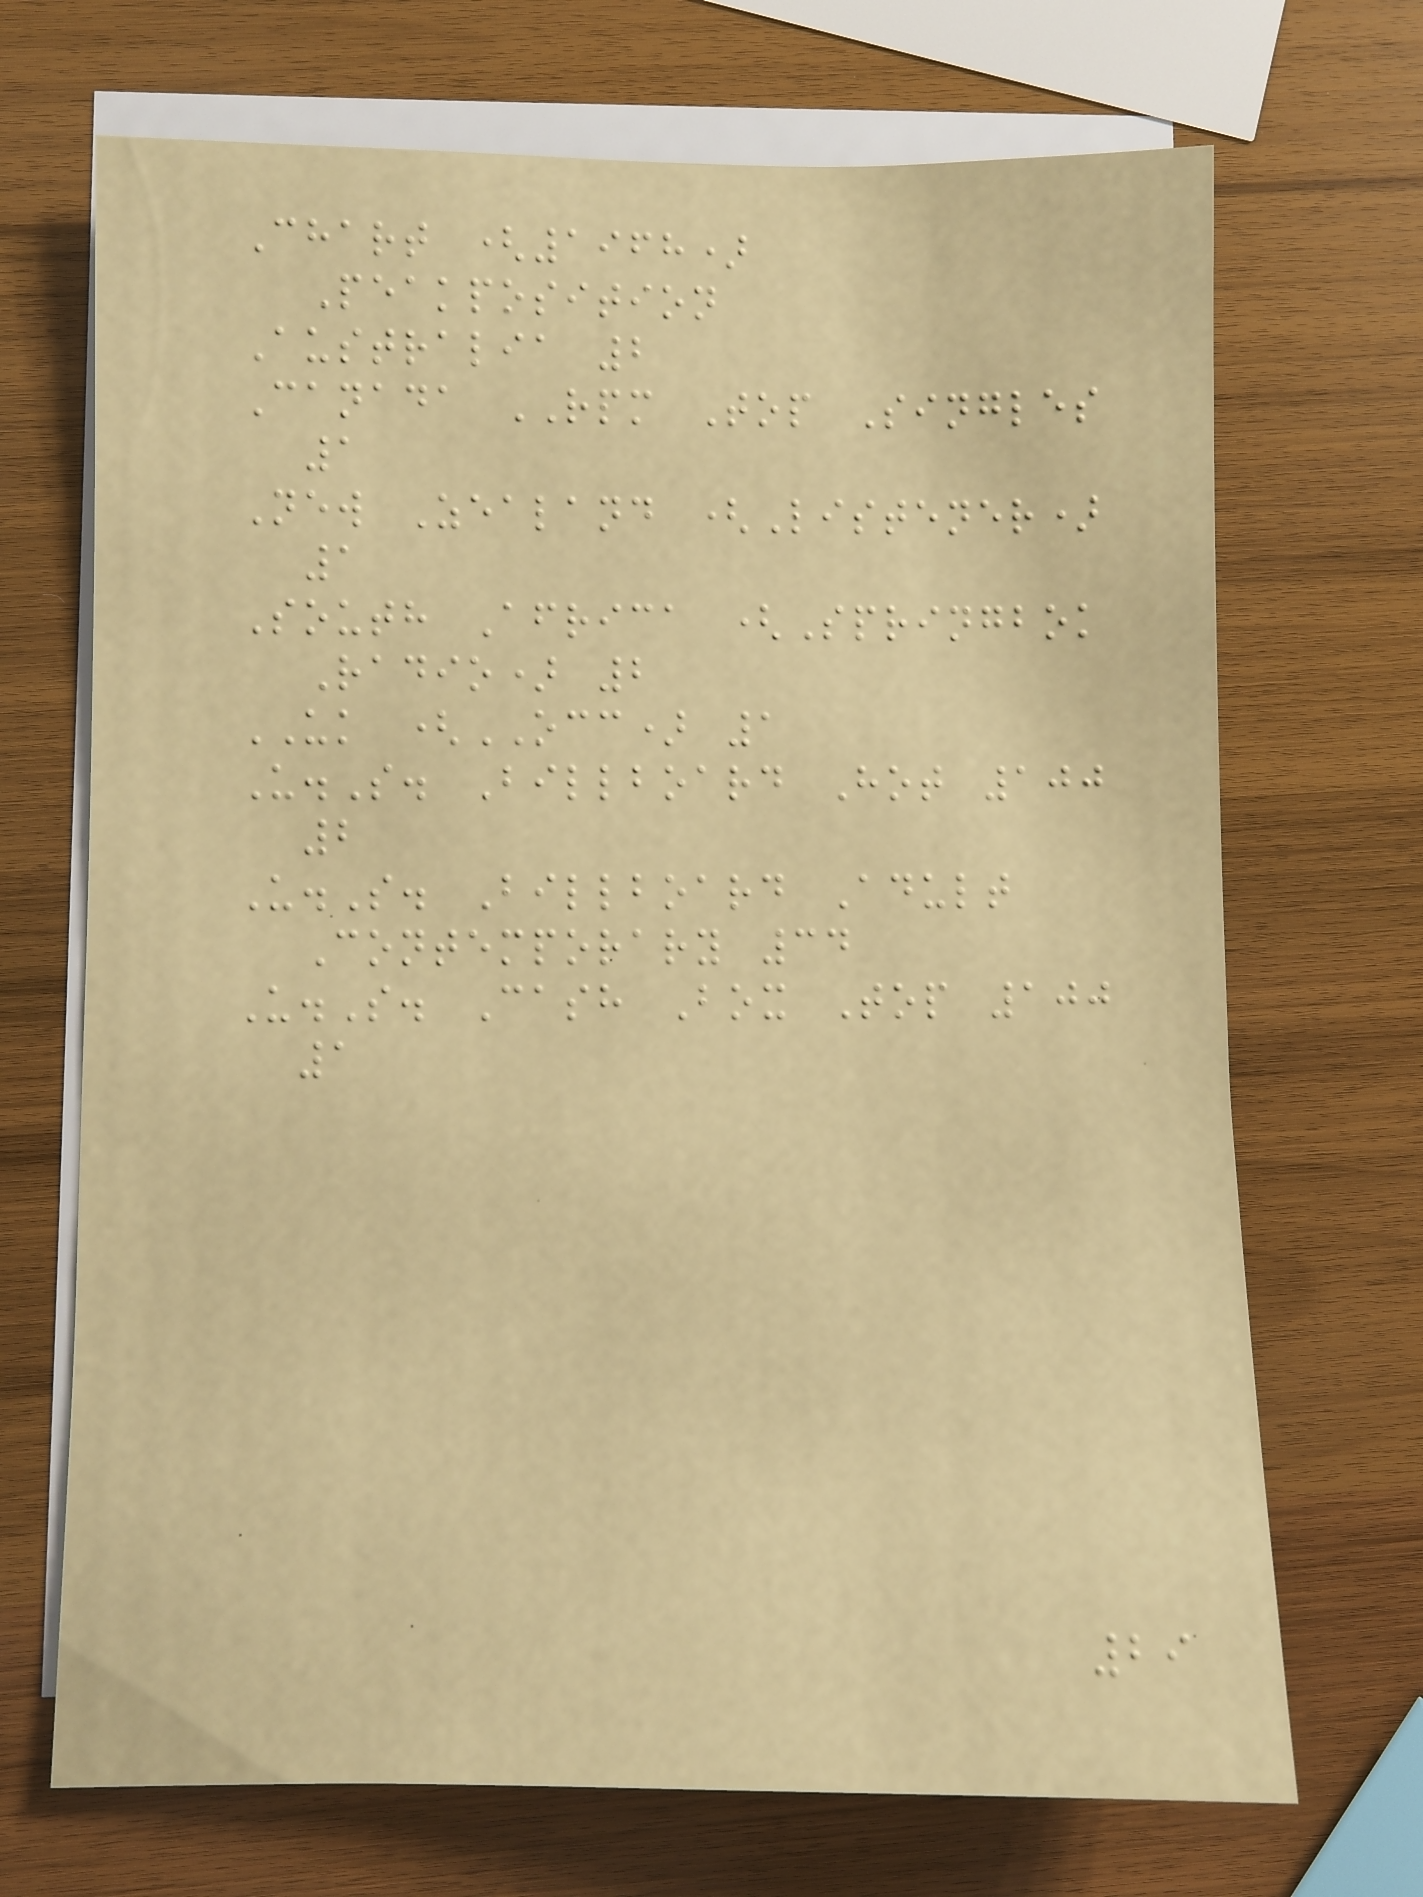Chart (1968)
Peakposition
Australia 2
Canada RPM Top Singles
1
New Zealand (Listener)
1
South Africa (Springbok
Radio) 2
UK (OCC) 1
U.S. Billboard Hot 100
2
U.S. Billboard Adult
Contemporary 34
U.S. Cash Box Top 100
1
29
